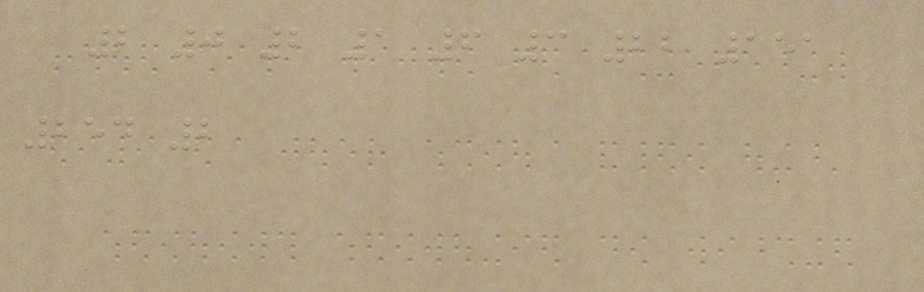2 0 2 1 6 3 22 151
254 2
